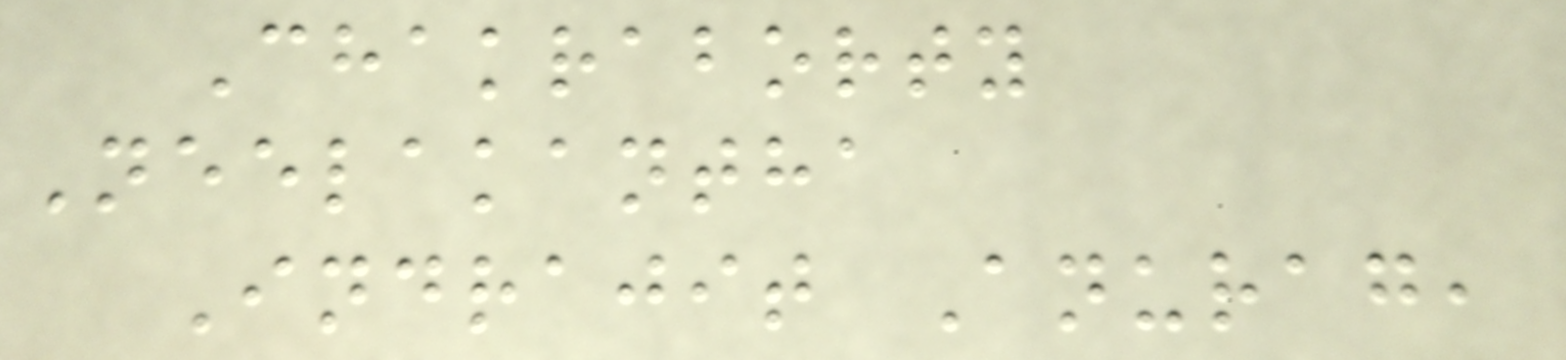Chakraborty
Neelakantha
Indrajit Anurag,
